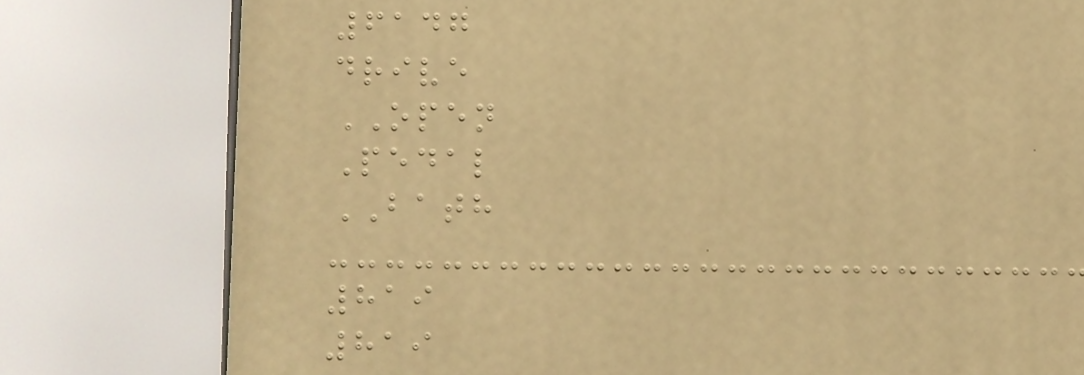6147
drive
OPEN
Pedal
BATH
819
819
